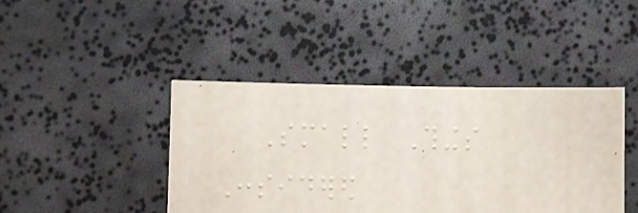Small Things
Considered
